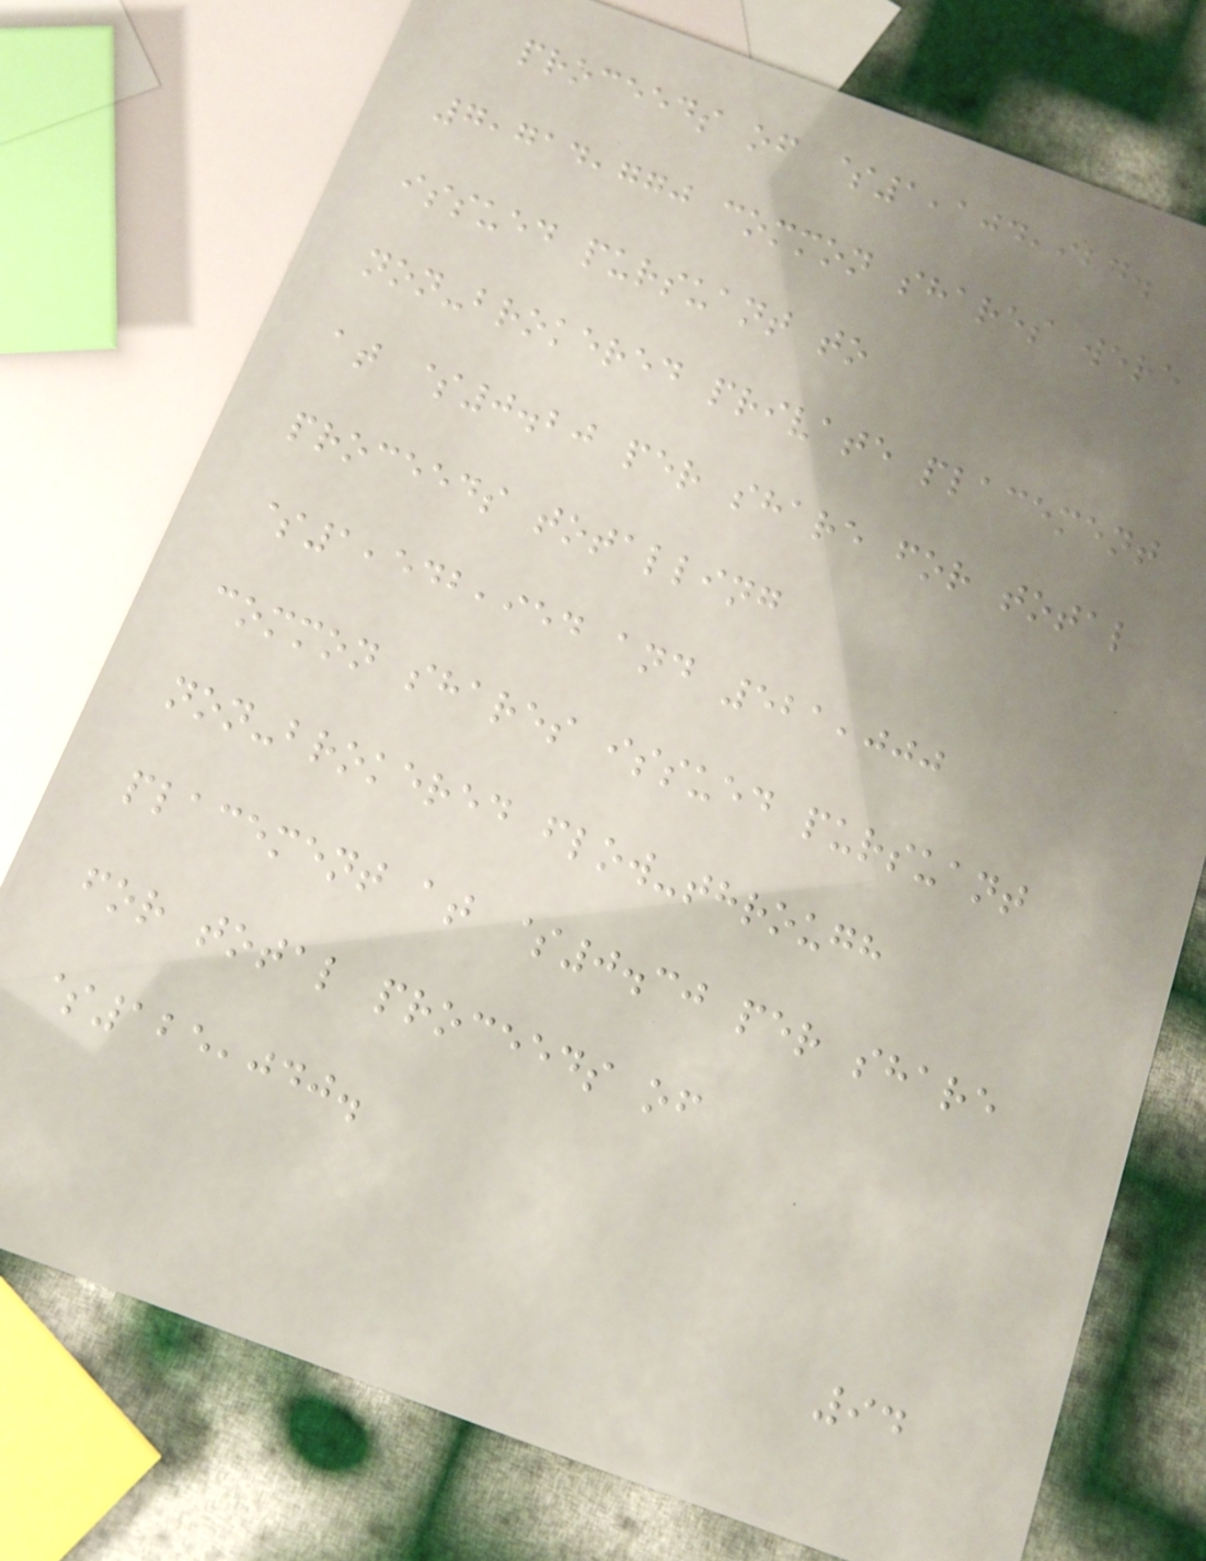proceeds of $1,104,924.
7,714,770 common shares were
issued pursuant to
non-brokered private placement
at $0.20 per share for total
proceeds totalling
$1,542,954 and 521,000
common shares issued pursuant
non-brokered flow-through
placement at $0.30 per share
for total proceeds of
$125,040.
94
